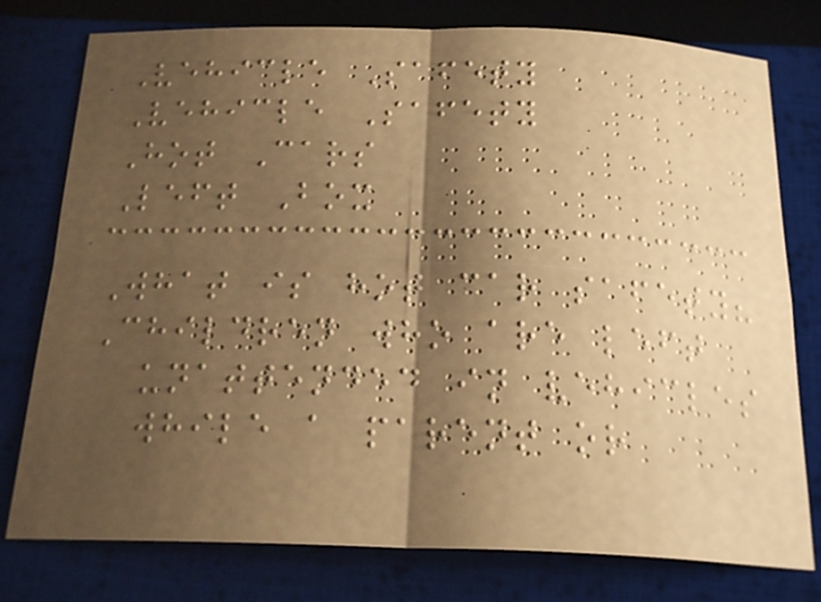Vehicle Safety
Vehicle Safety
Hot Cars
Left Box
What is hot car safety?
Children who are left
unattended in vehicles
while a parent or
